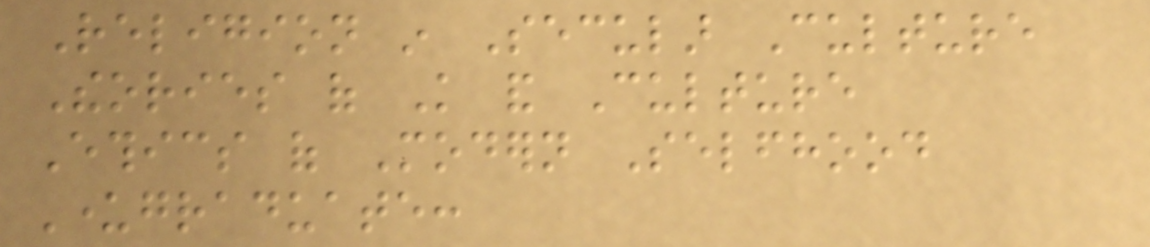Religion in Secular Culture
Theories of Knowledge and Culture
Ethics of Modern Selfhood
Undergraduate:
